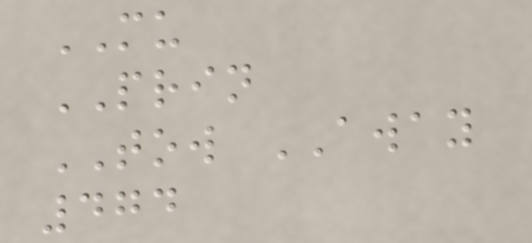MU
PRIN
TOW AWAY
474
